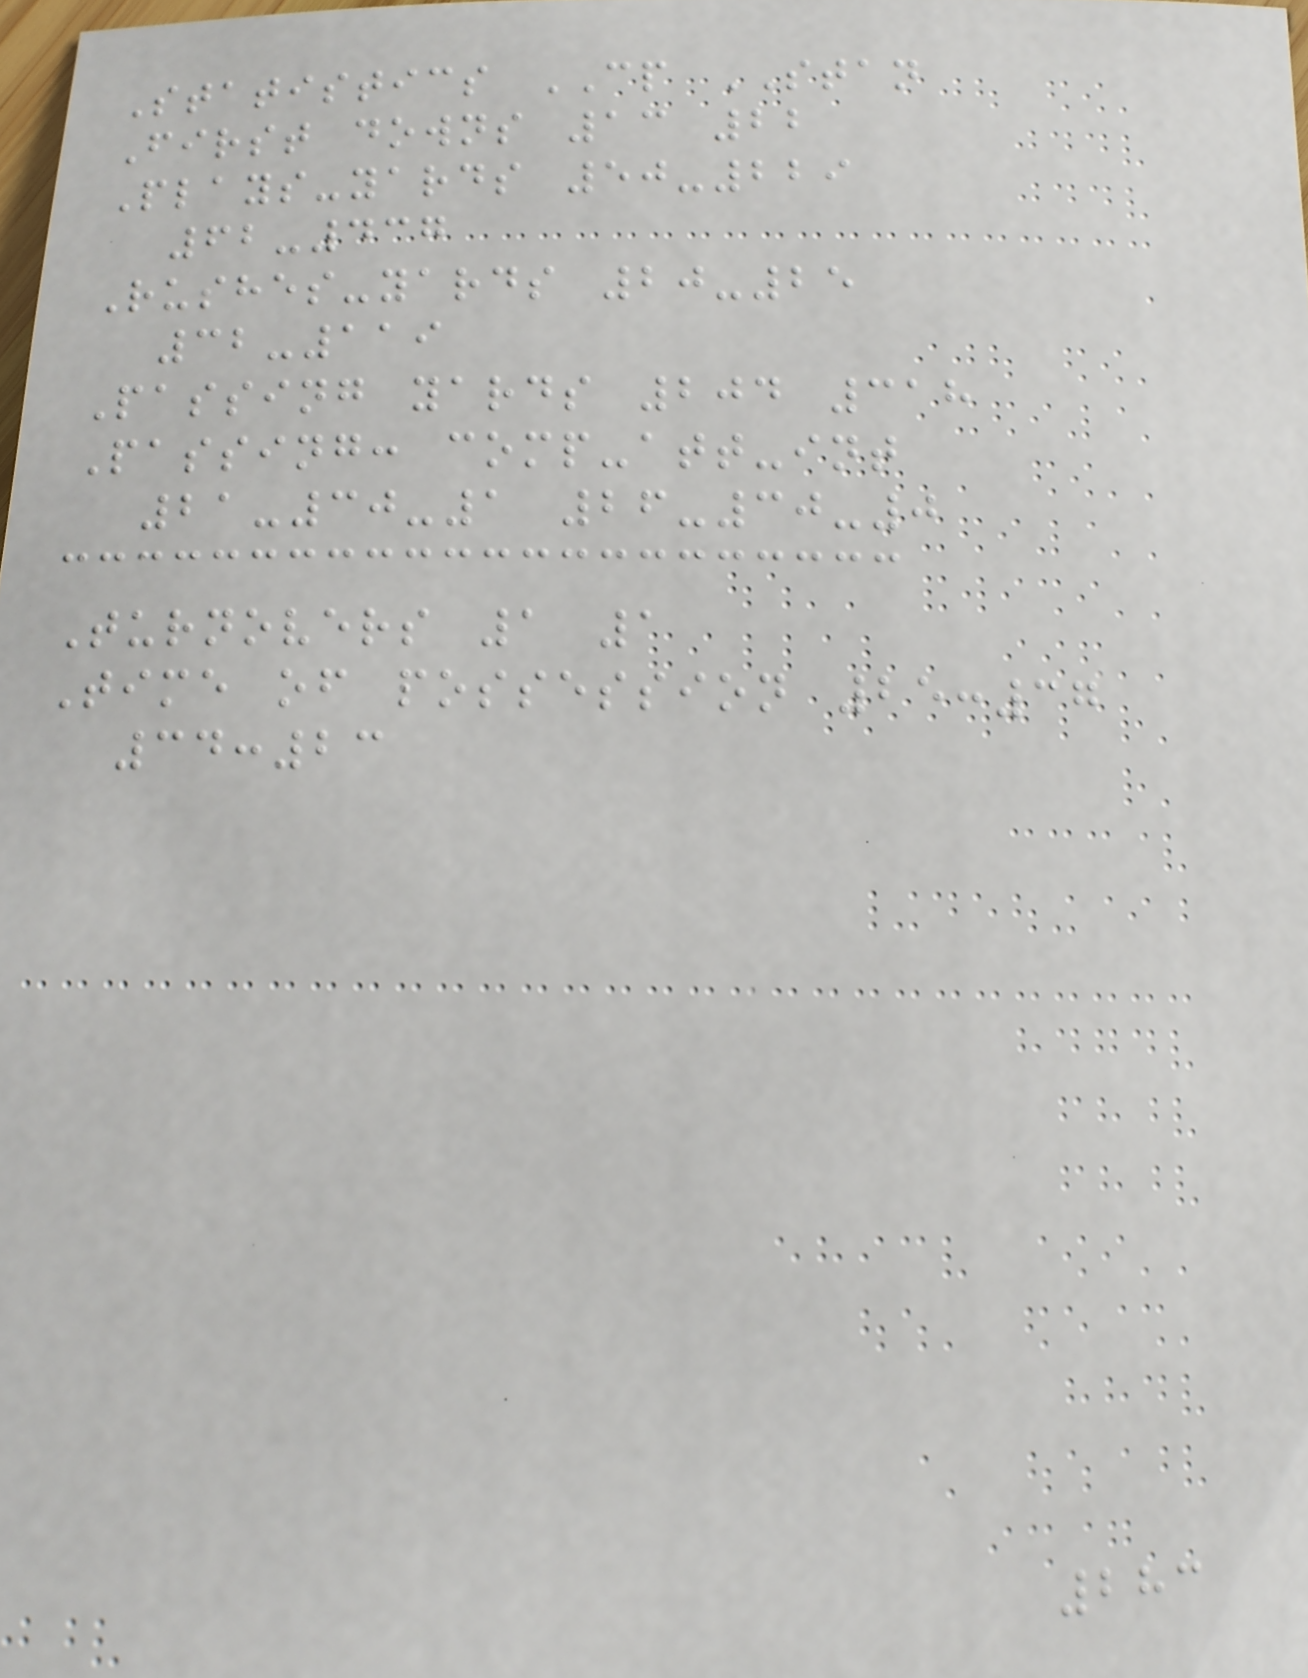Statistics CP STAN
First downs 13 22
Plays-yards 50-229
62-437
Rushes-yards 20-25
32-119
Passing yards 204 318
Passing: comp-att-int
21-30-1 26-30-0
Turnovers 1 1
Time of possession 25:37
34:23
283
